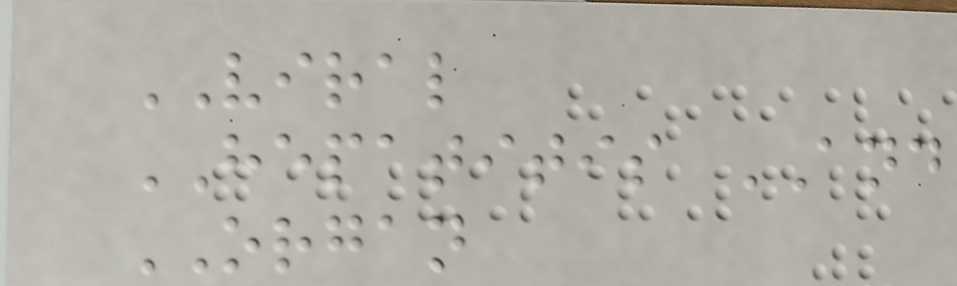VIRAL
HEPATITIS AND
ORGAN
